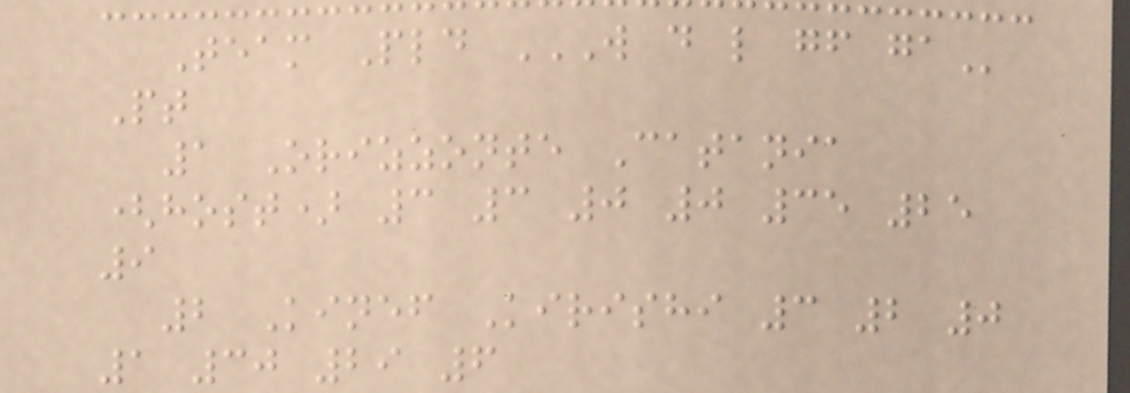Team Pld W D L GF GA
Pt
1 Orizzonte Catania
(host) 3 3 0 0 35 25
9
2 Kinef Kirishi 3 2 0
1 30 29 6
